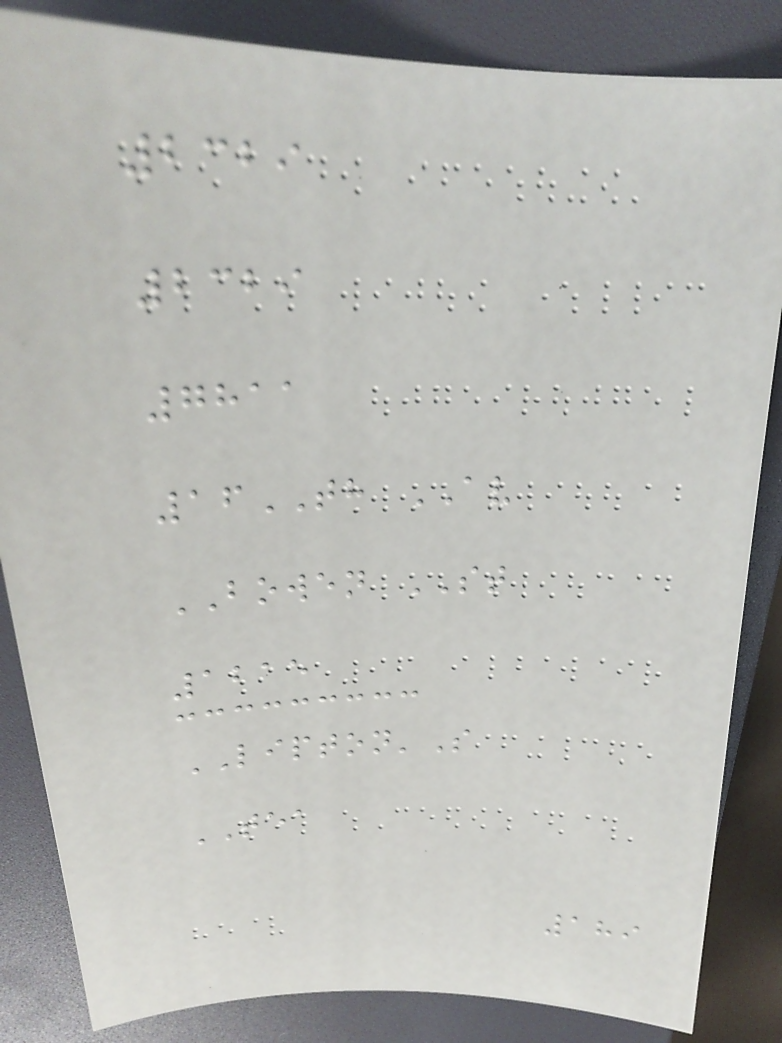2329
2329
7811
16TH AV
BOWEN ST
1215
LIPTON'S
TEA
189
